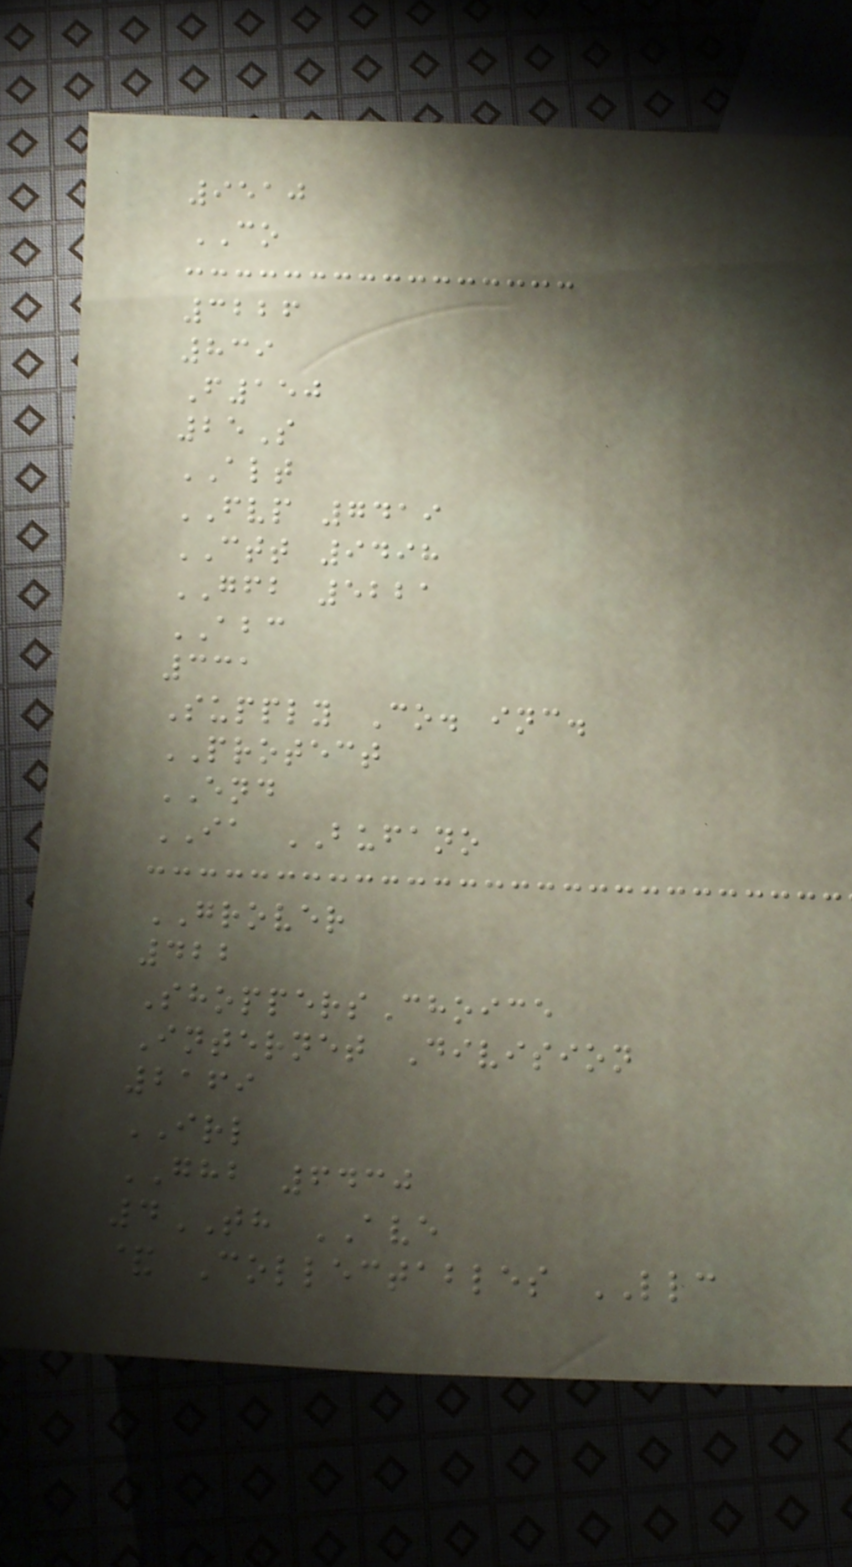9510
CO
3226
839
F150
25S
ALT
FVP 7419
CTT 9498
GFB 5221
ABC
331
Supply Co. inc.
PROTECT
END
IA BUFANO
GROVER
422
ShoppersChoice
Internet Division
2169
IRL
GHB 6430
4TH AVE
& Collectables LLC
